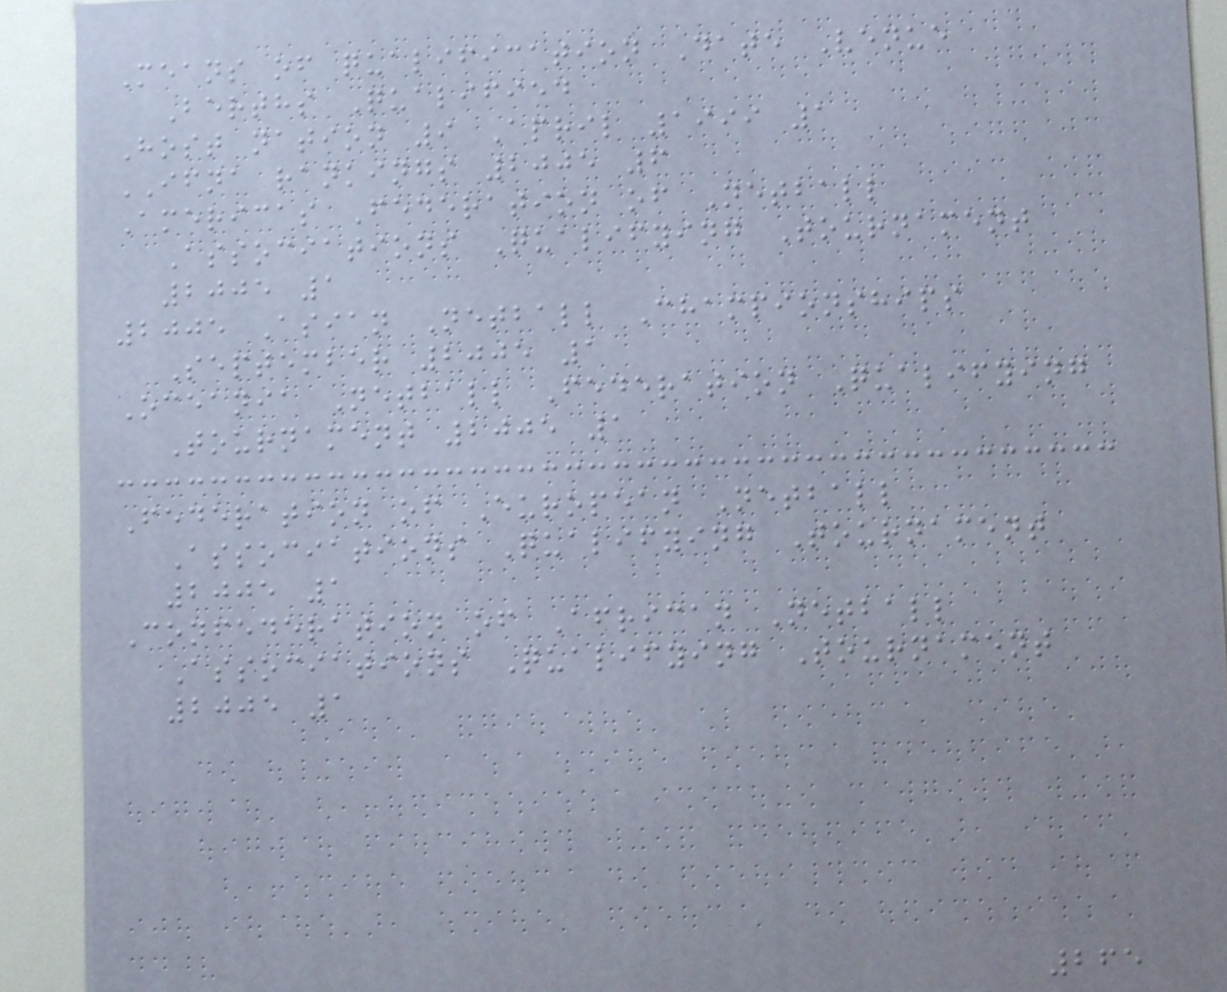Means of qualification Date Venue
Berths Qualified
Host nation 9 April 1999 1
IFNA rankings 2005 6
Americas Federation of Netball
Associations Qualifying Tournament
2005 1
2005 Asian Netball Championships
September 2005 1
Oceania Netball Federation Qualifying
Tournament 2005 1
Federation of European Netball
Associations Qualifying Tournament
2005 1
Confederation of African Netball
Associations Qualifying Tournament
2005 1
265
